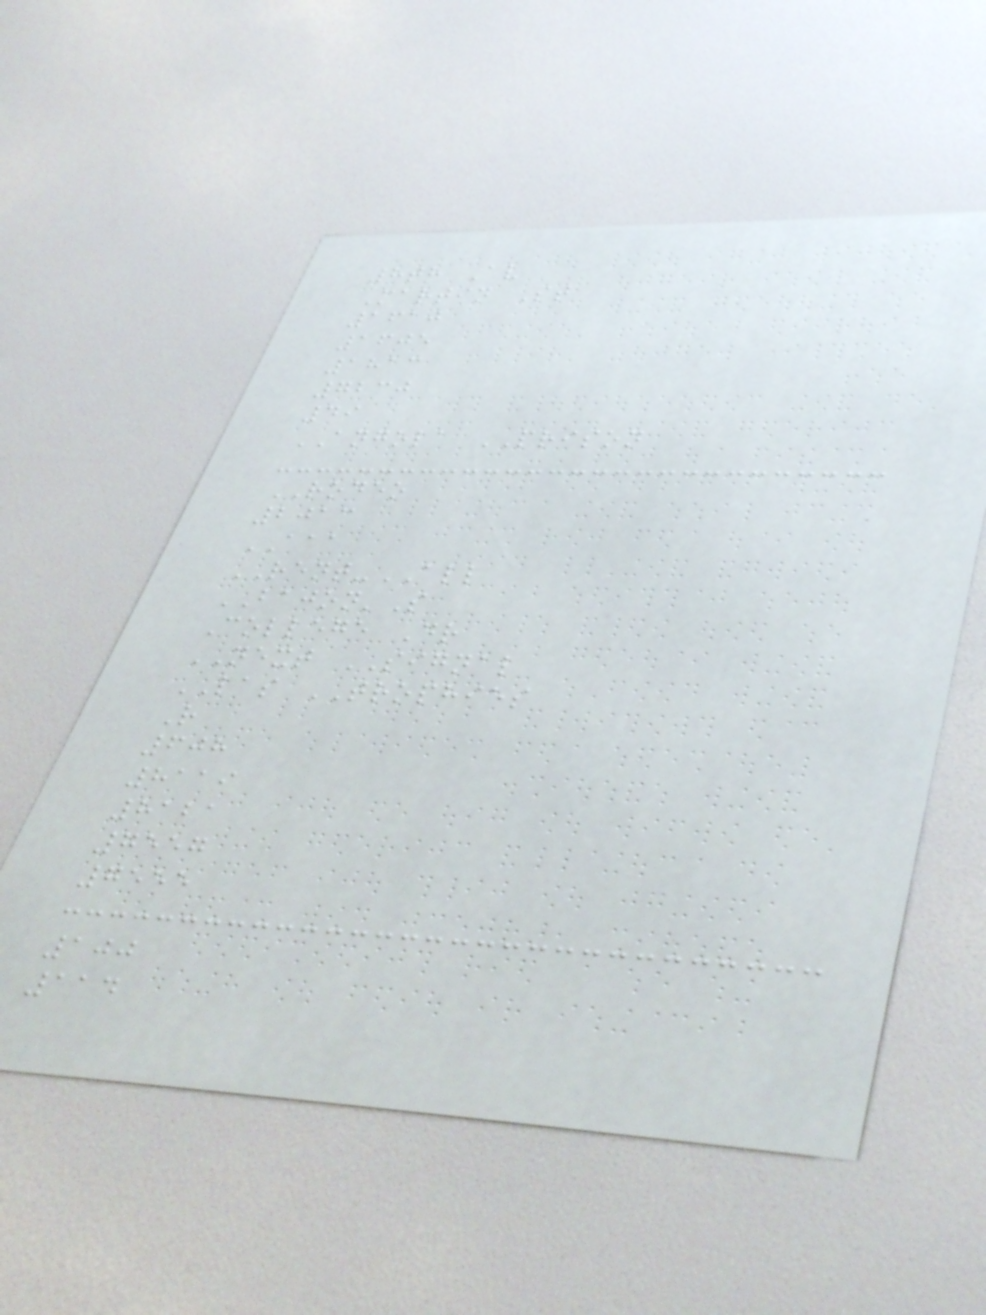8th Av
Martin St
1610
1605
1813
7230
49
ANGOLA PRISON
RODEO
2013
AAA
RENT-ALL
BAJON'S
College Dr
NEXT SIGNAL
LAS TROPHIES
R
608
8119
8121
7557
7555
100
114
